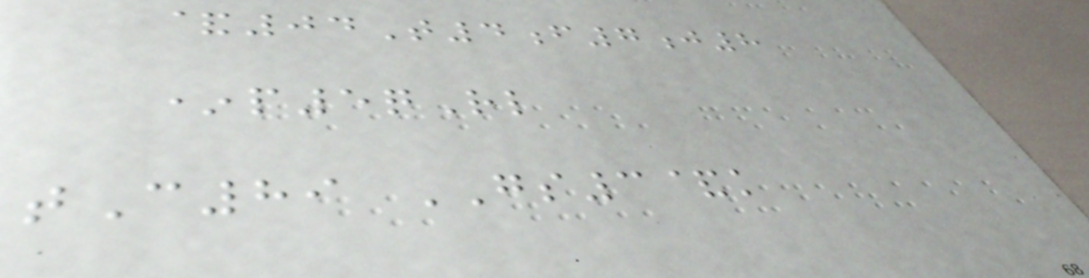&04T4f7j8
*p5qRl
tC89 GS3&k
